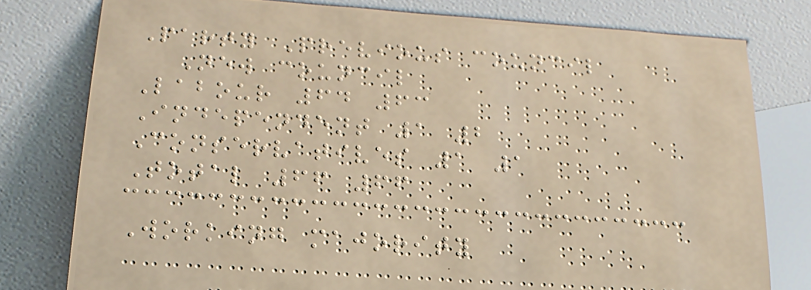Party Previous council
New council
Labour 64 63
Independent 1 2
Conservatives 1 1
Total 66 66
Working majority
